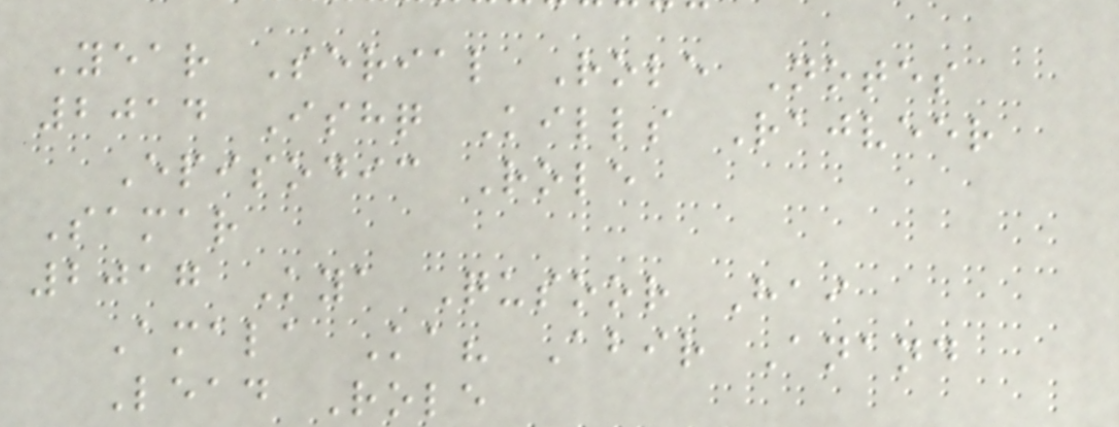Year Serial Role Notes
2014 Ishq Kills Rajveer
Episodic Role
Samar
2017 Kya Qusoor Hai
Amala Ka? Abir Anand
Lead Role
